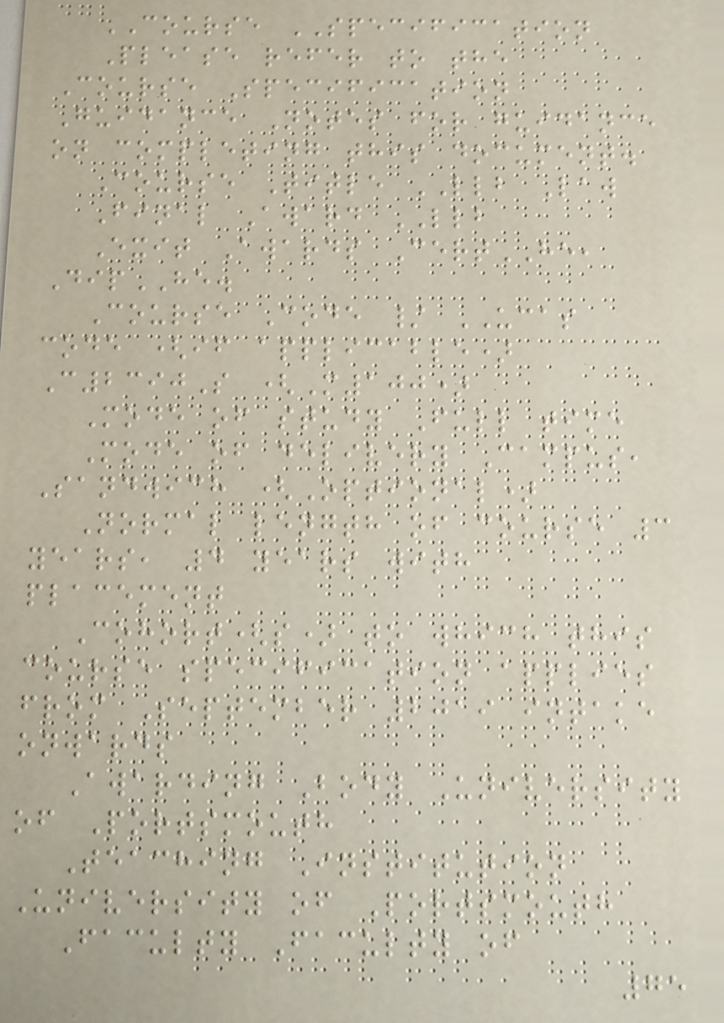COURSE SPECIFICATION
Please refer to the
Course Specification
Guidance Notes for guidance
on completing this document.
Course Title LLB Law
Final Award LLB
Exit Awards CertHE,
DipHE.
Course Code / UCAS
code (if applicable)
C2390S (M100)
Mode of study Full time
Mode of delivery Campus,
Sandwich (Optional)
Normal length of course 3
years, 4 years with
placement
Cohort(s) to which this
course specification applies
from September 2019 intake
onwards
Awarding Body University
of Portsmouth
Teaching Institution
University of Portsmouth
Faculty Faculty of
75
